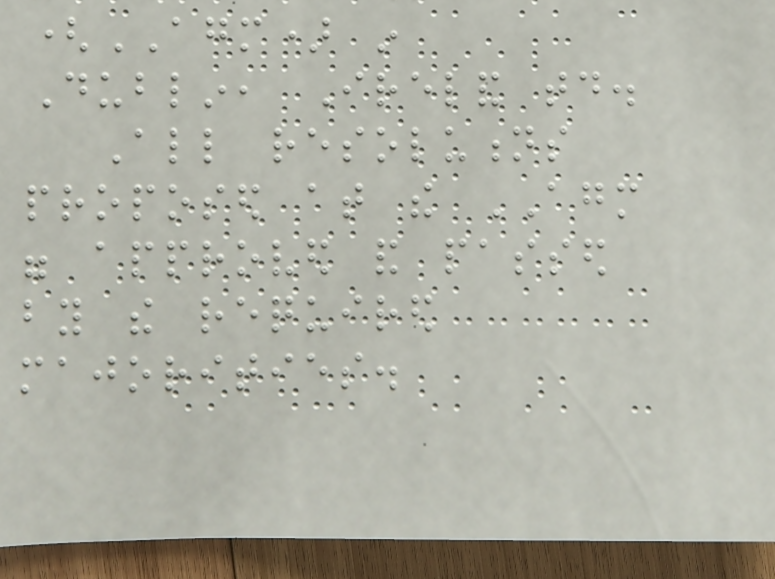(AGM) in
Dublin, Ireland today.
All resolutions
proposed at the AGM
were approved and passed
by the required
majorities.
